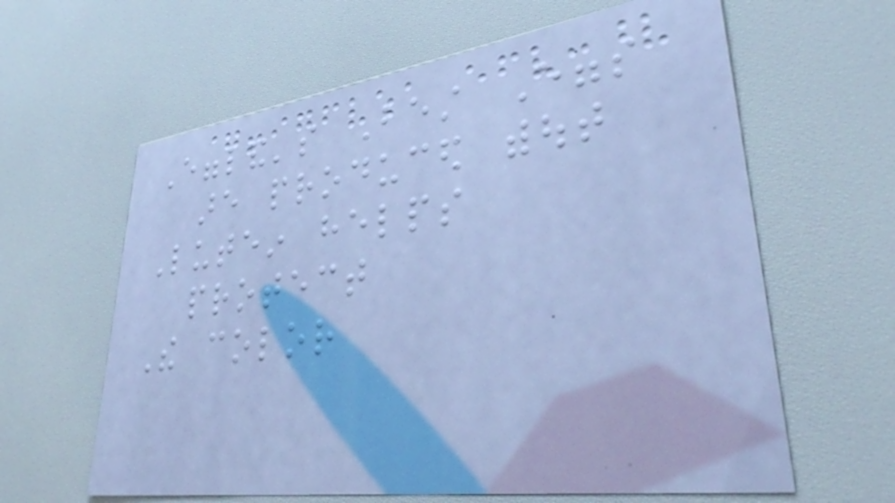Eggland's Best Eggs
are produced without
Lutein helps
protect
The color
